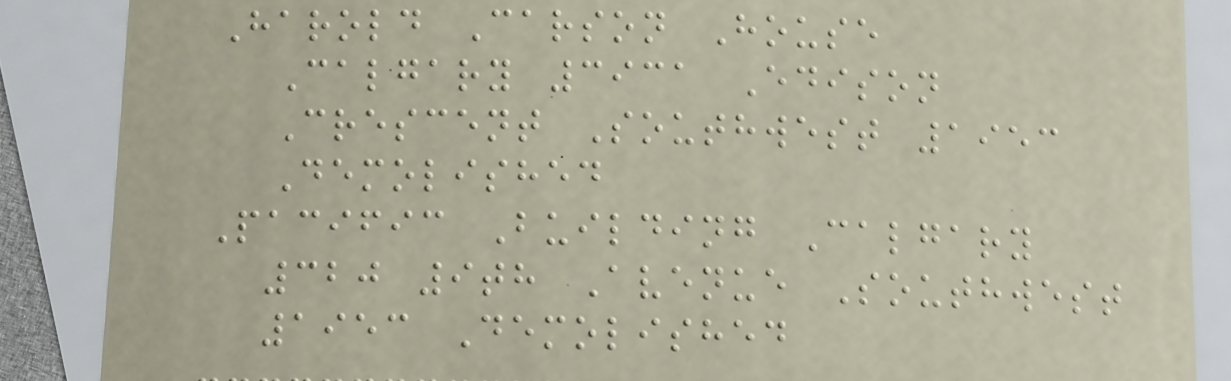Harold Carson House
Calgary 3931 Edison
Crescent Southwest 1953
Demolished
Pacific Building Calgary
320 9th Avenue Southwest
1953 Demolished
